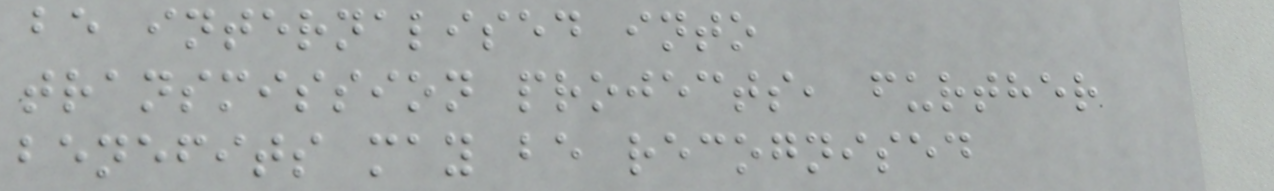be internalised into
transmission projects, further
benefits may be recognised
